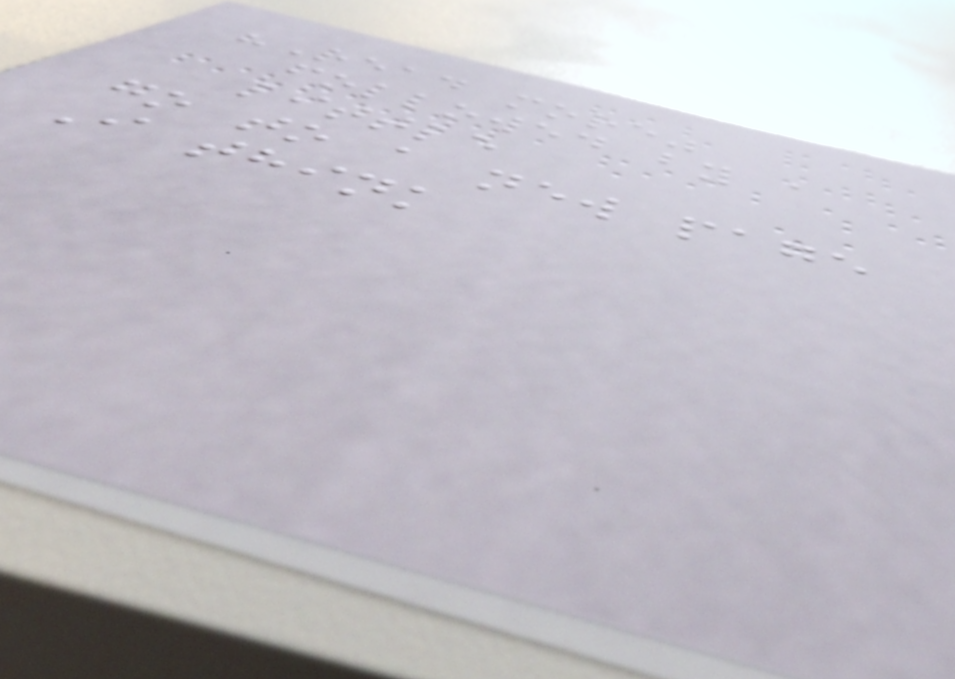"Read more"
followed by a
little
go to a new page
I think
